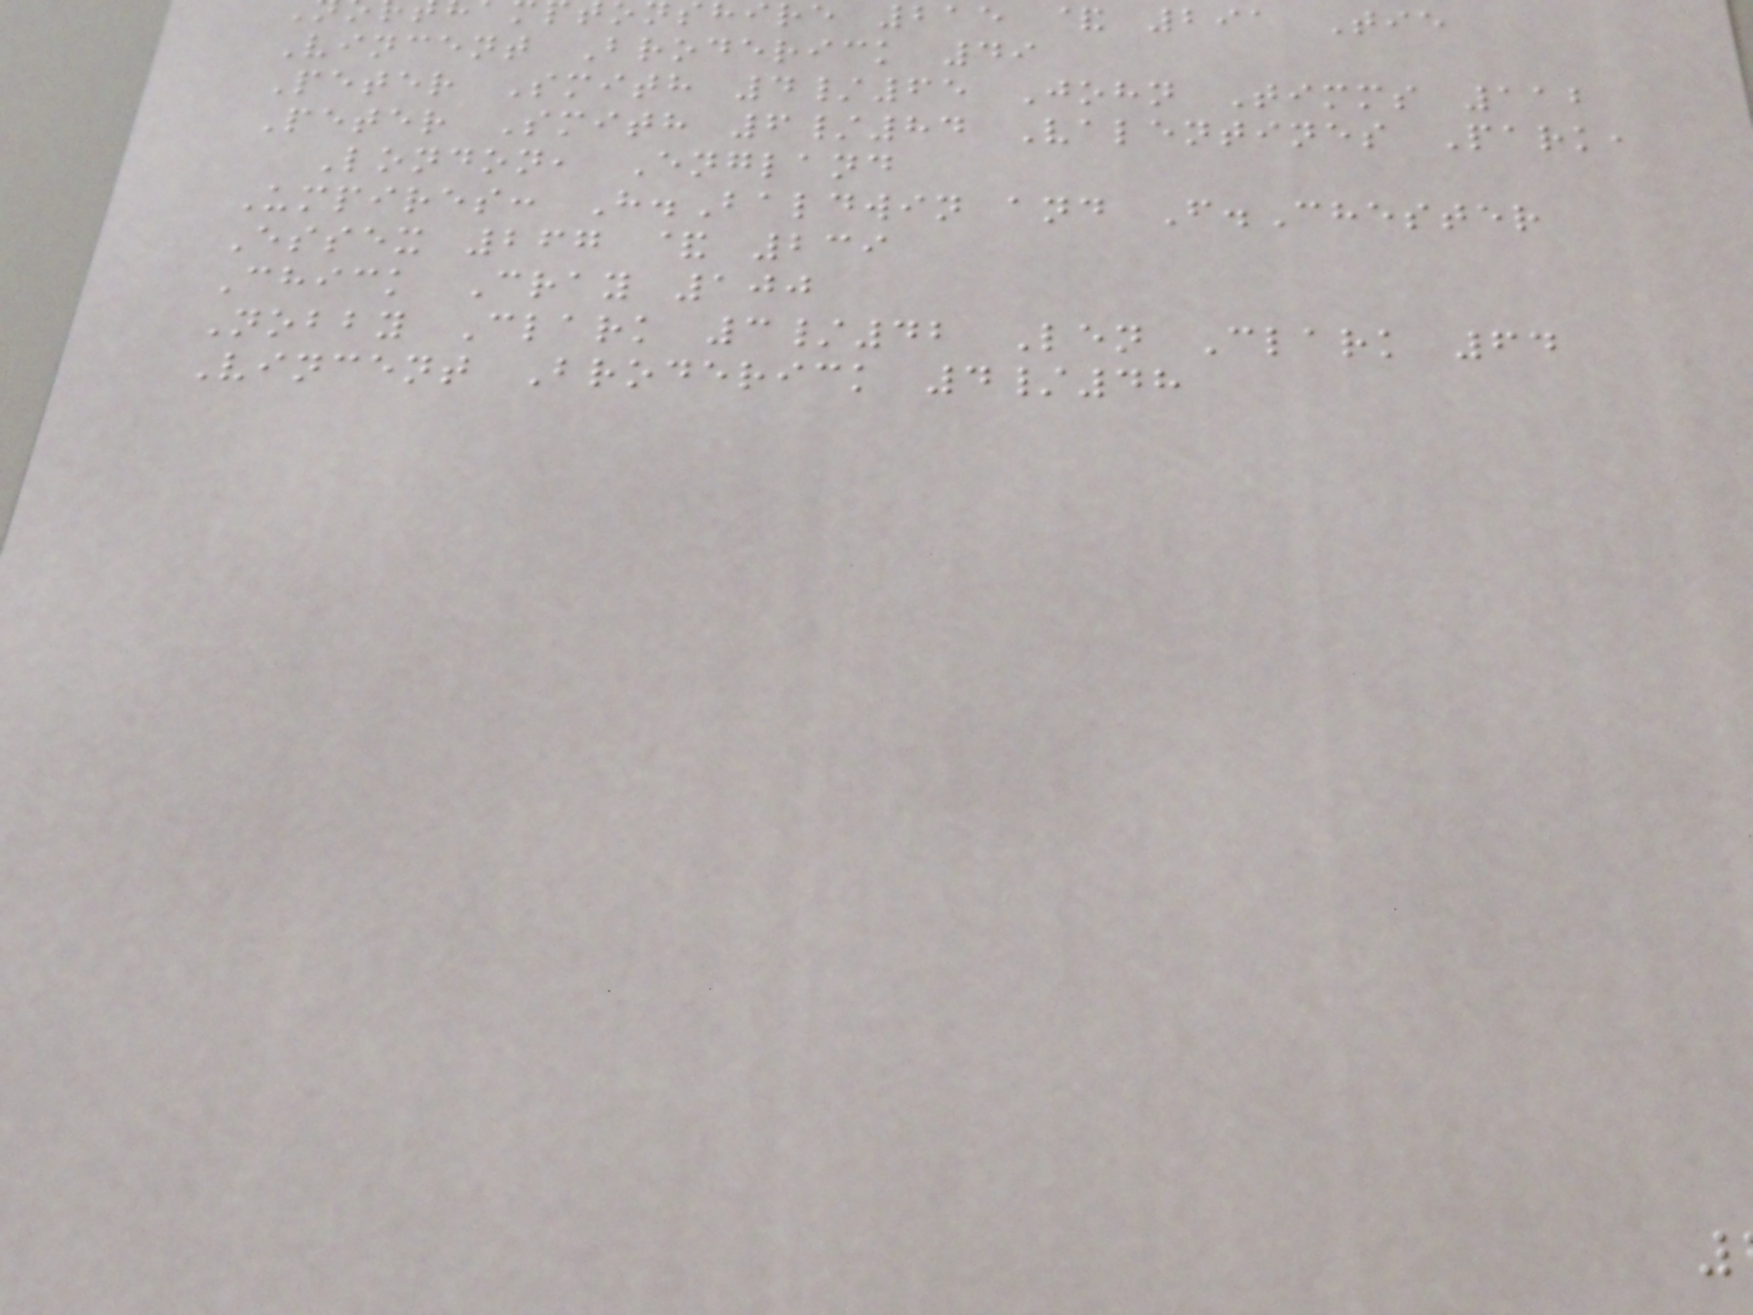ire 215 & 291 Tie
Vincent Broderick 49
Peter Smith 4/65 John Timms 112
Peter Smith 6/84 Valentines Park,
London, England
Umpires: H.Baldwin and F.Chester
Essex 267 & 239
Chick Cray 100
Nobby Clark 3/42 Len Clark 64
Vincent Broderick 4/48
